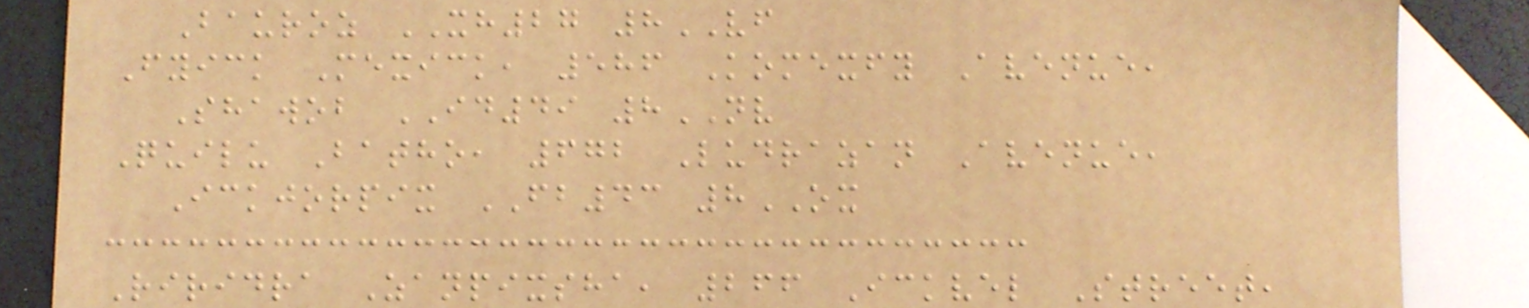Bauroz XH27 8VF
Fyick Mexick, 586 Komexfy Avenue,
Shawob ID49 8NV
Quilu Batho, 672 Ludrazan Avenue,
Ickjorpix FB43 8OX
Riridra Zanpixsha, 266 Ickvel Street,
